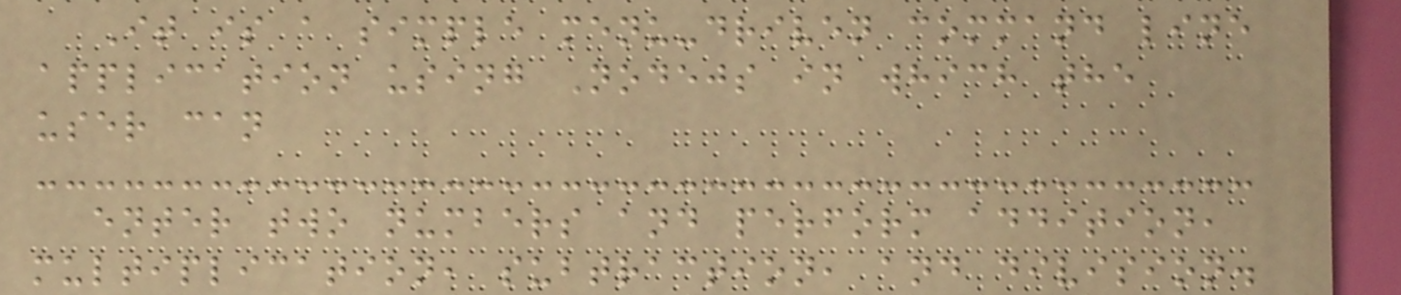It is a simple menu-driven command line
application using Nodejs in which the
user can
enter two numbers and perform addition,
multiplication, subtraction, and division.
